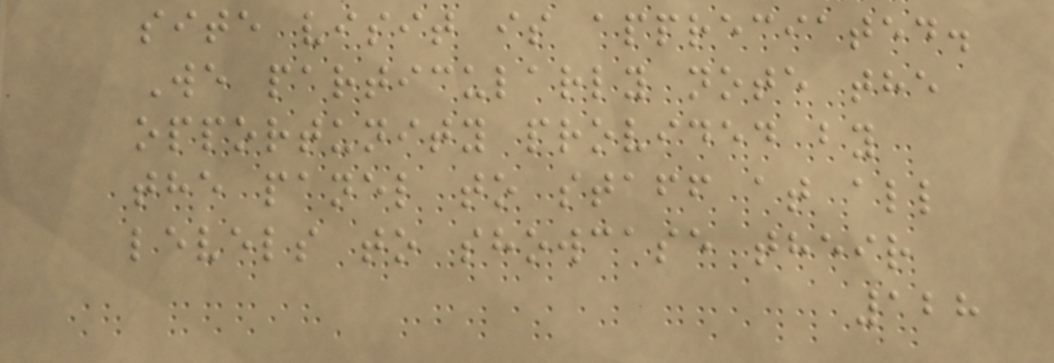site visit is appreciated.
We particularly note the
opportunity provided by
the panel to staff at all
levels to showcase their
128
